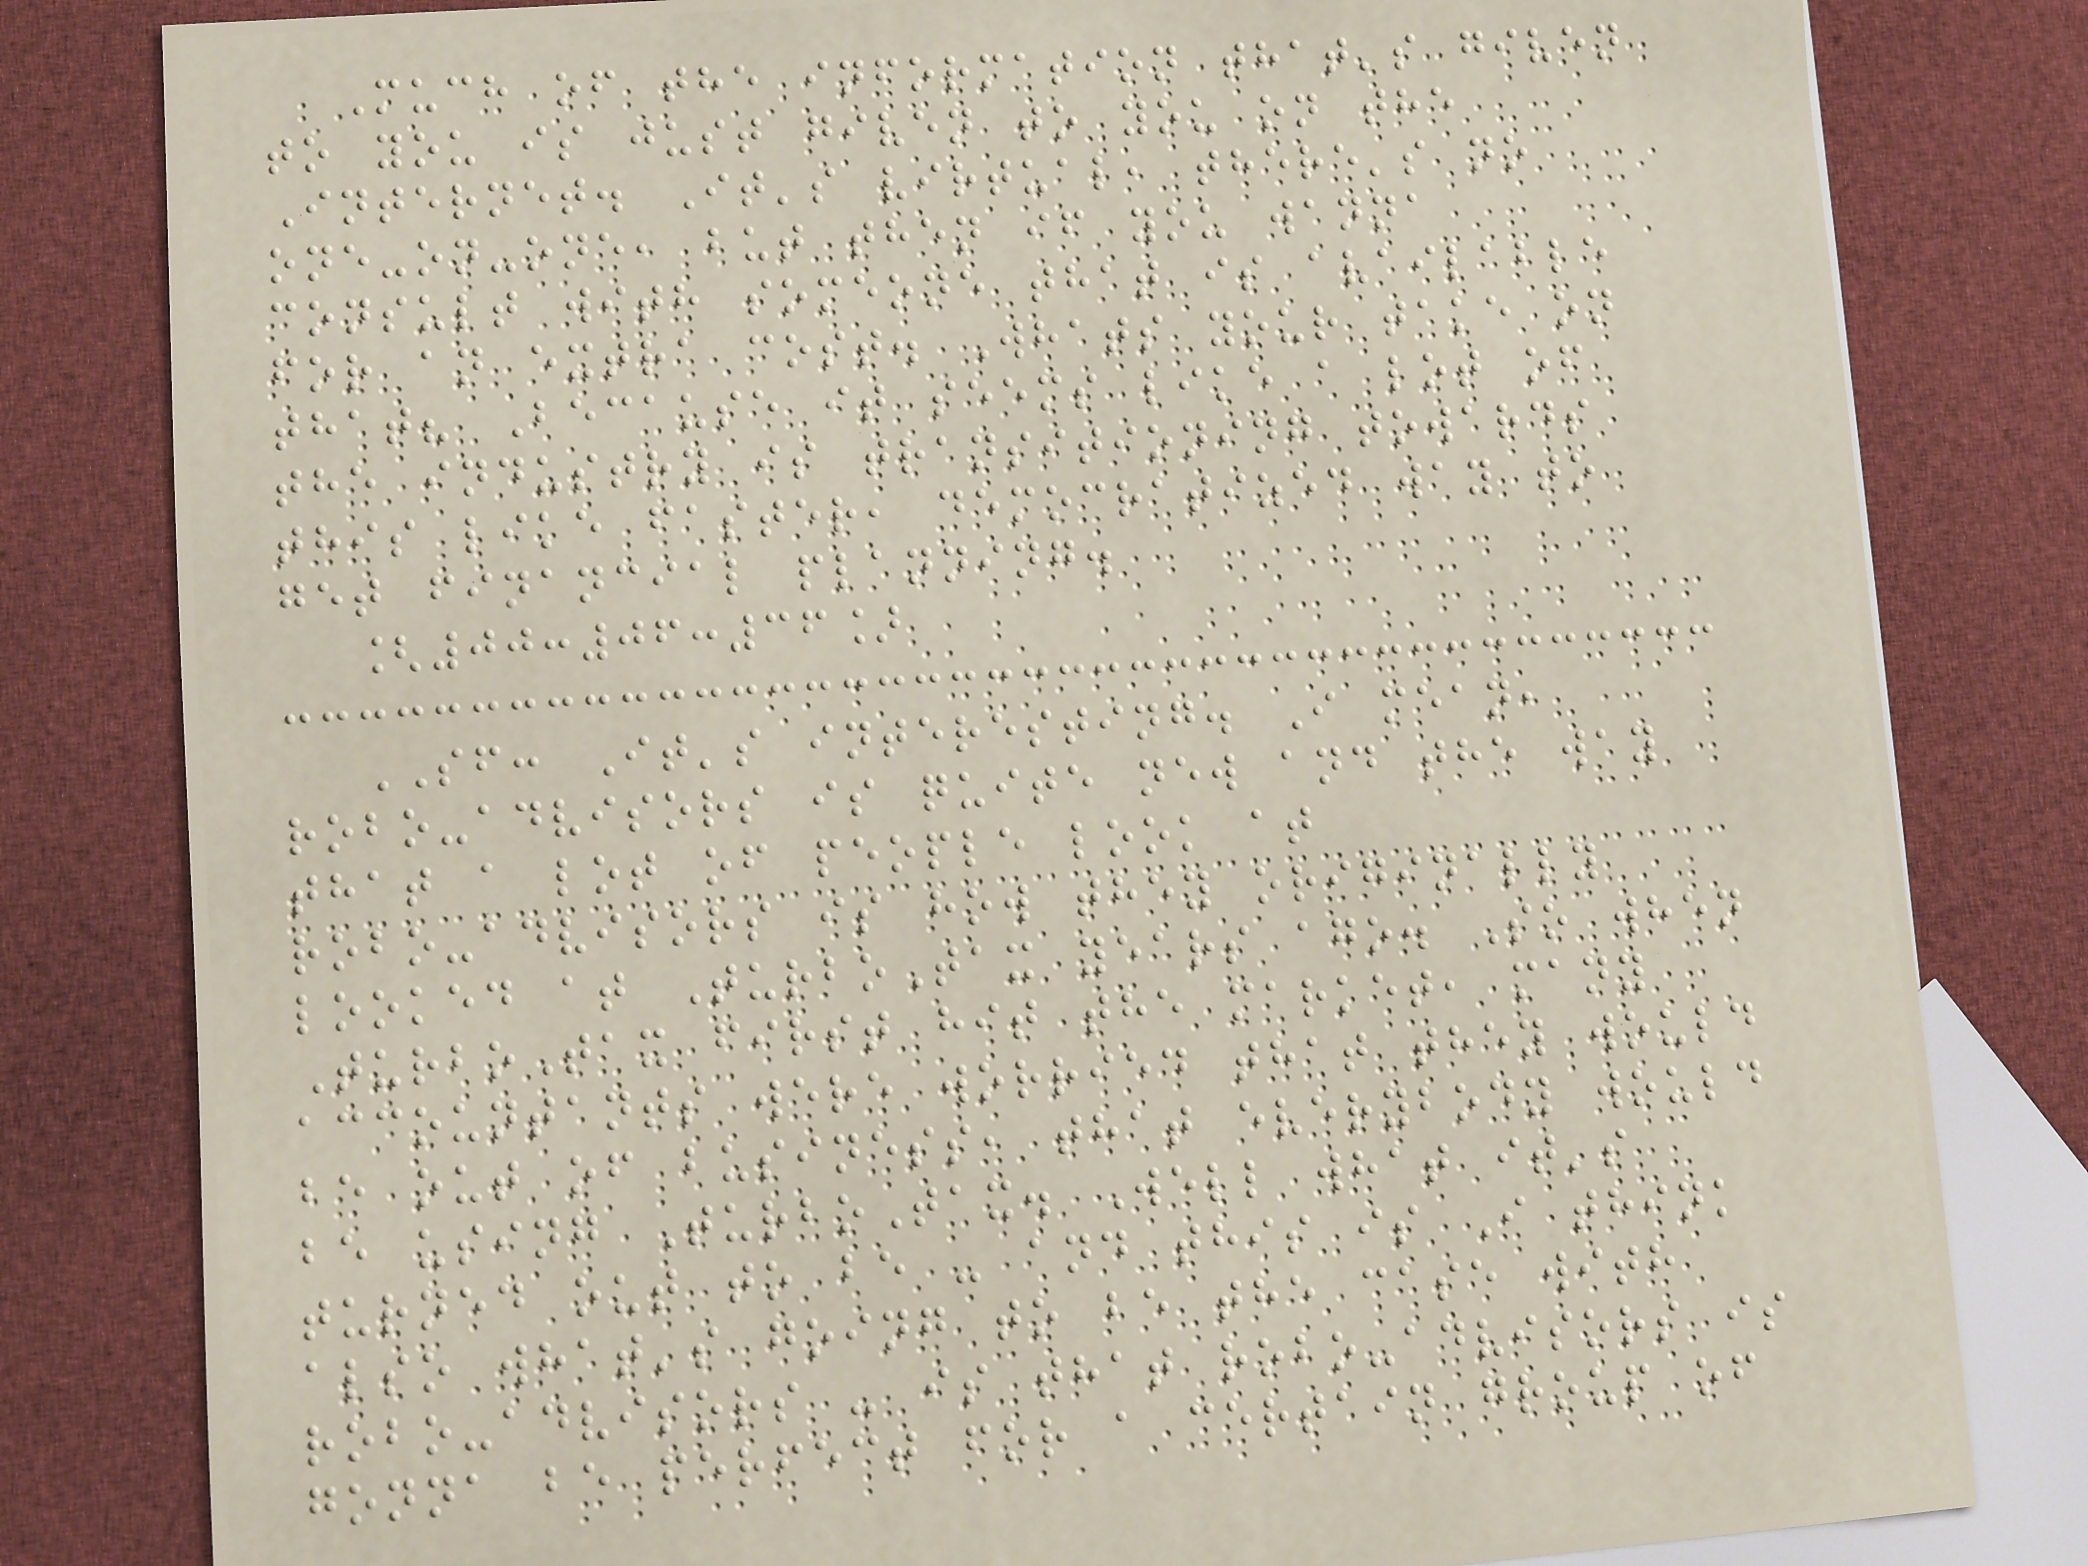Much of the information that's given
to you is just given to you on the
Internet. It's virtual, there's no
one-on-one, but then if you wanna
consult with someone that is available
for an extra cost. Whats your take on
that? Because it seems like a lot of
the industry is transitioning towards
this like faster, democratized way to
get financial planning.
[00:06:36]
SF: It's interesting. I mean,
robo-advisors is quite new and the way
that a lot of people look at
robo-advisors is how they originally
looked at TurboTax years ago. So when
TurboTax first hit the market, many
accountants were worried that they would
be out of business, that everybody would
be using TurboTax. Well what it's
turned out to be - and this is I think
also what's going to be the case with
robo-advisors - is that robo-advisors is
gonna be perfect for a certain group of
